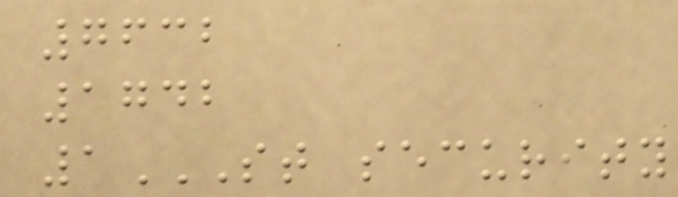7632
1742
1ST SECURITY
